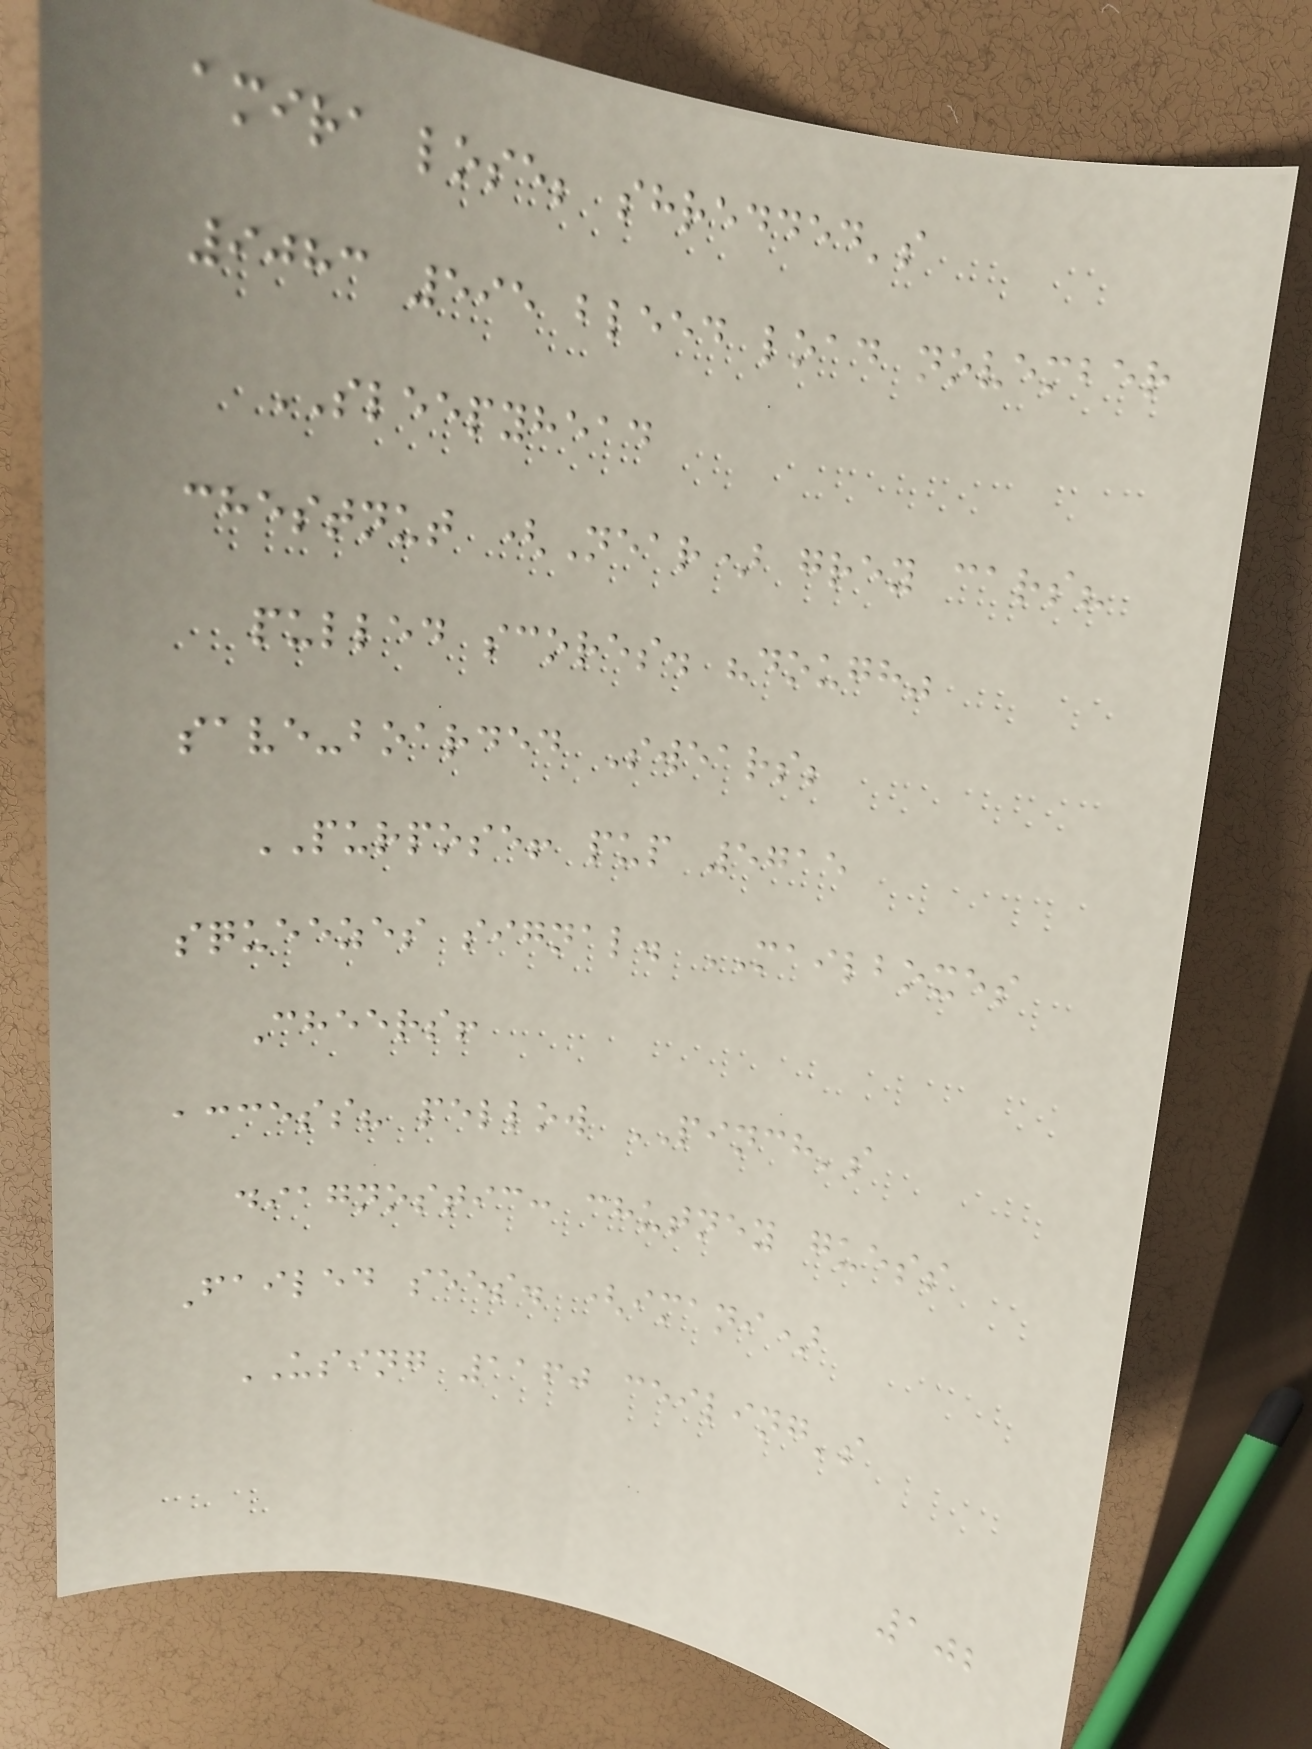amira lose; shredded's
9083 595 bleed load november
SLEEPYHEAD
chestnut (Near) grey cars?
pulled scores. "dough"
save-boarded Swears;
PURPOSE! pup 5715
squeezes signal. MAILBOXES
Cheers!
access? pellow PINCH's
diagnostic: chutney guess
Failed sees. (imani)
USING 1160 ceiling's
102
